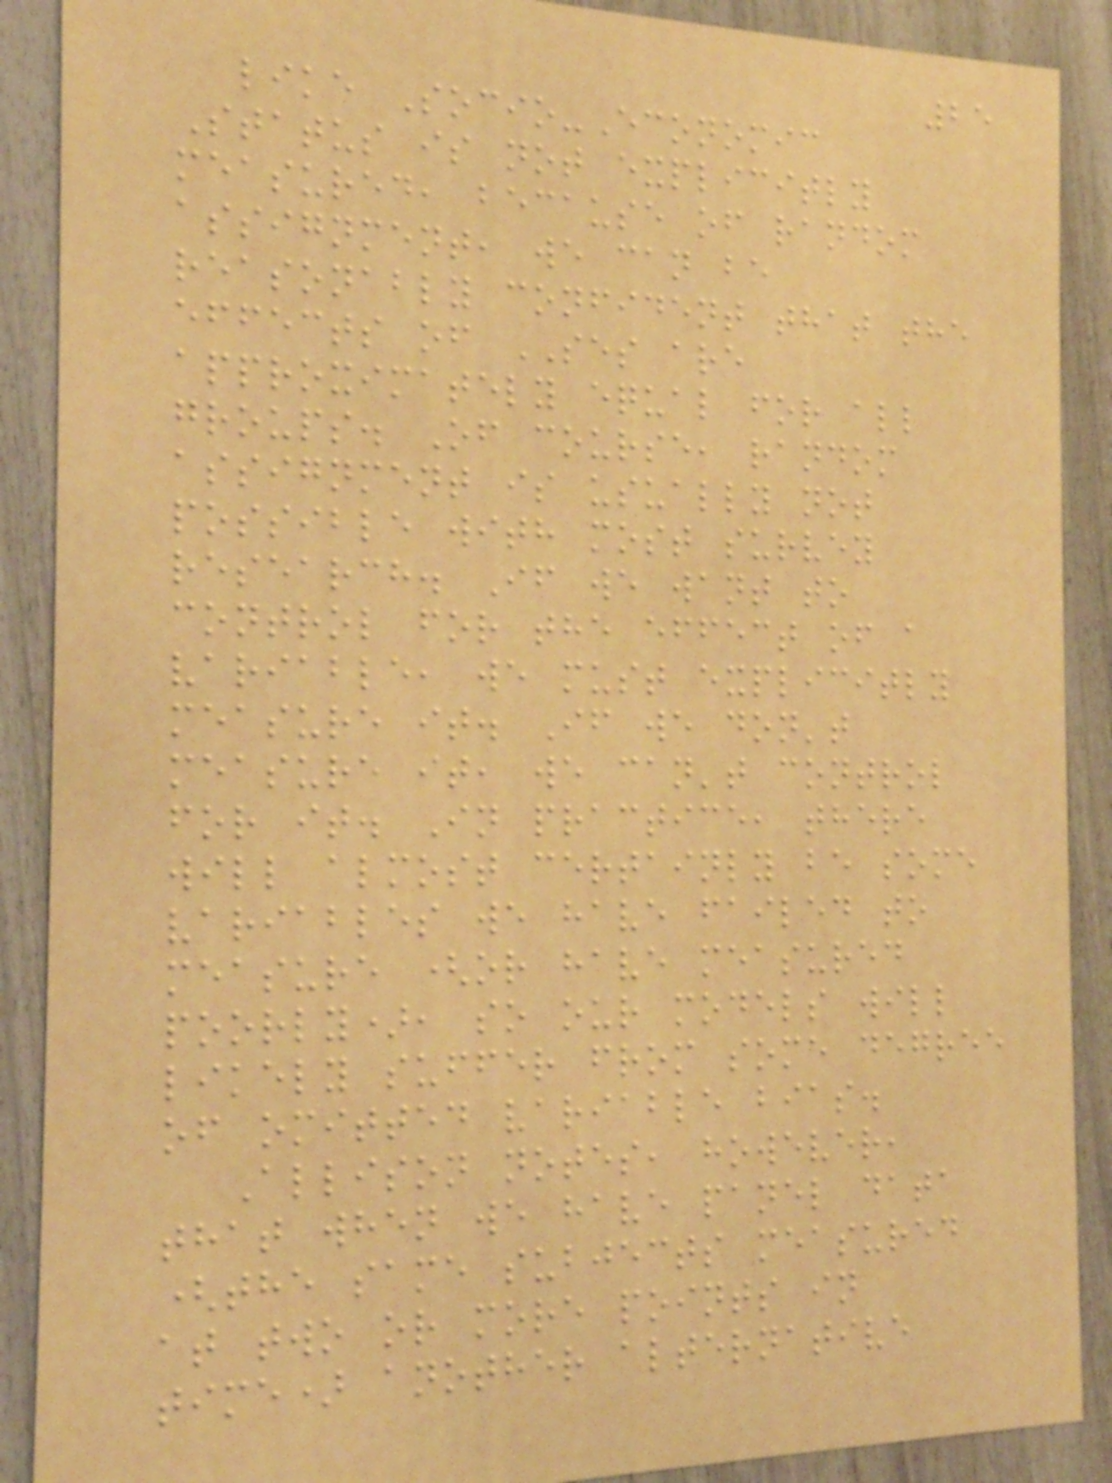25
like Socio-Economic
Status is not explicitly
measured, because of random
assignment, we can be
reasonably confident that the
effects of SES are
approximately equal for all
groups. Of course, random
assignment is usually not
possible with most survey
research. If we want to
control for the effect of a
variable, we must explicitly
measure it. If we don't
measure it, we can't control
for it. In practice, there
will almost certainly be some
variables we have failed to
measure (or have measured
poorly), so our models will
likely suffer from some degree
of omitted variable bias.
Allison notes, however,
that when we have panel data
(the same subjects measured
at two or more points in
time) another alternative
